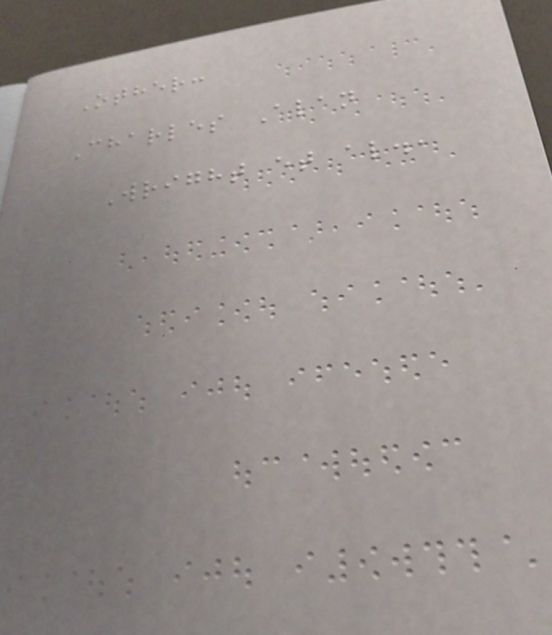Other:
Charles Alan
Wright et al.,
